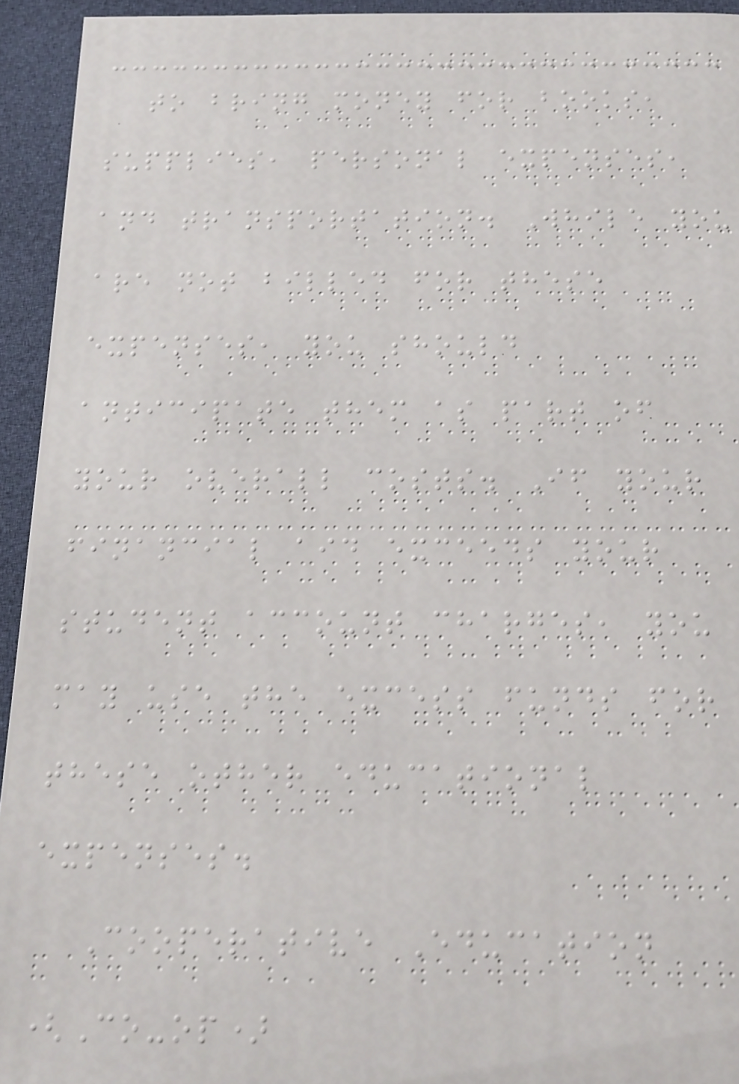to bring money for books,
supplies, personal expenses,
and transportation. While you
are not billed for these
expenses, you should
anticipate them as part of
your overall costs. If your
financial aid exceeds your
student account charges, you
may use the excess funds for
these other educational
expenses.
Cooperative Education
(Co-op)
